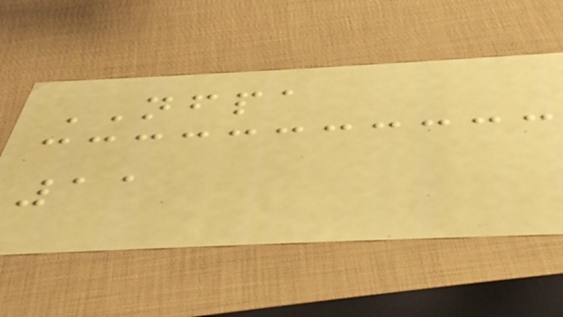NFPA
11
